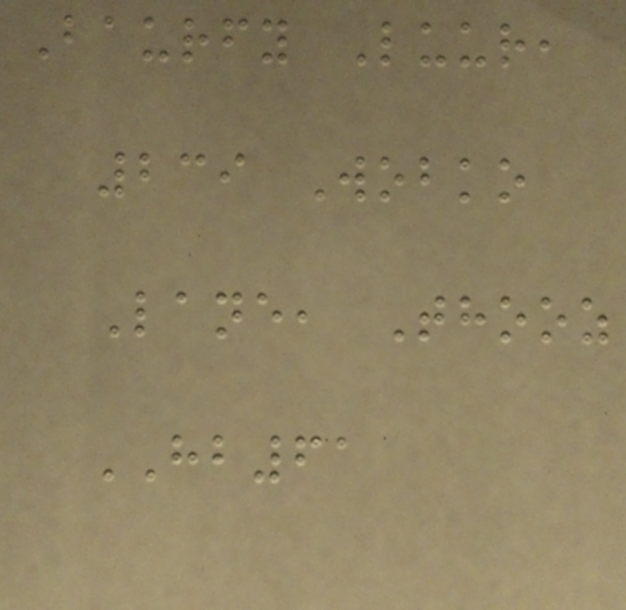Baurfy Luur,
239 Wobko
Lane, Thooz
HB61
